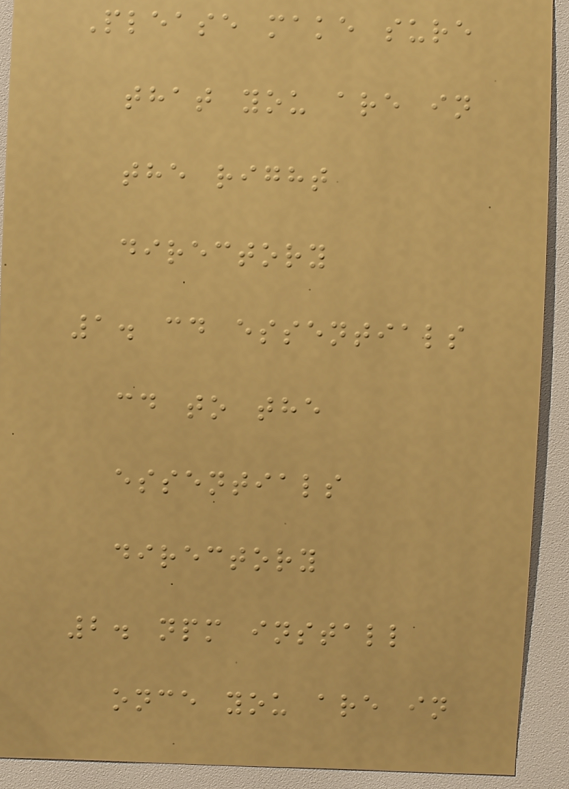Please make sure
that you are in
the right
directory
1. cd essentials
cd to the
essentials
directory
2. npm install
once you are in
